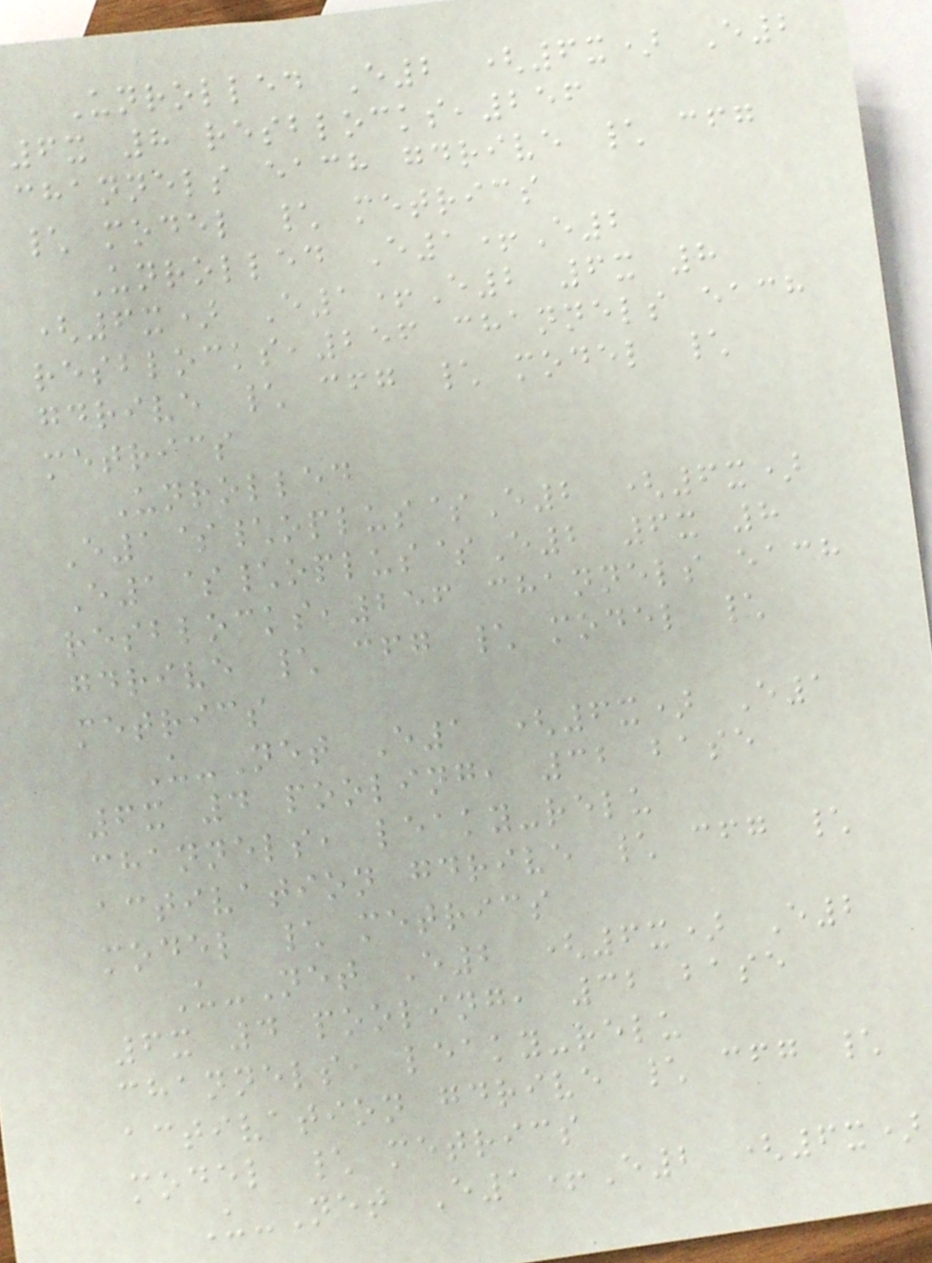Unrolled E2 (6x) E2
6x 8 resblocks,256
channels each gdrive \ cfg
\ model \ metrics
Unrolled E1+E2
(6x) E1+E2 6x 8
resblocks,256 channels each
gdrive \ cfg \ model \
metrics
Unrolled
E1$\oplus$E2 (6x)
E1$\oplus$E2 6x 8
resblocks,256 channels each
gdrive \ cfg \ model \
metrics
U-Net E1 (6x) E1
6x 4 pooling, 32 base
channels, leaky-relu
activation gdrive \ cfg \
model \ metrics
U-Net E2 (6x) E2
6x 4 pooling, 32 base
channels, leaky-relu
activation gdrive \ cfg \
model \ metrics
U-Net E1+E2 (6x)
